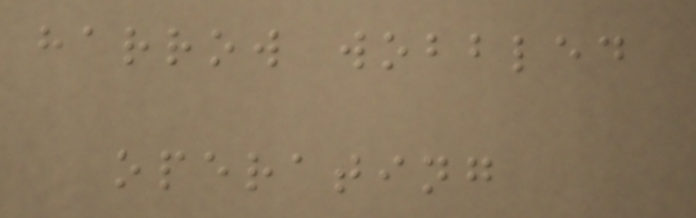harrow wobbled
operating
